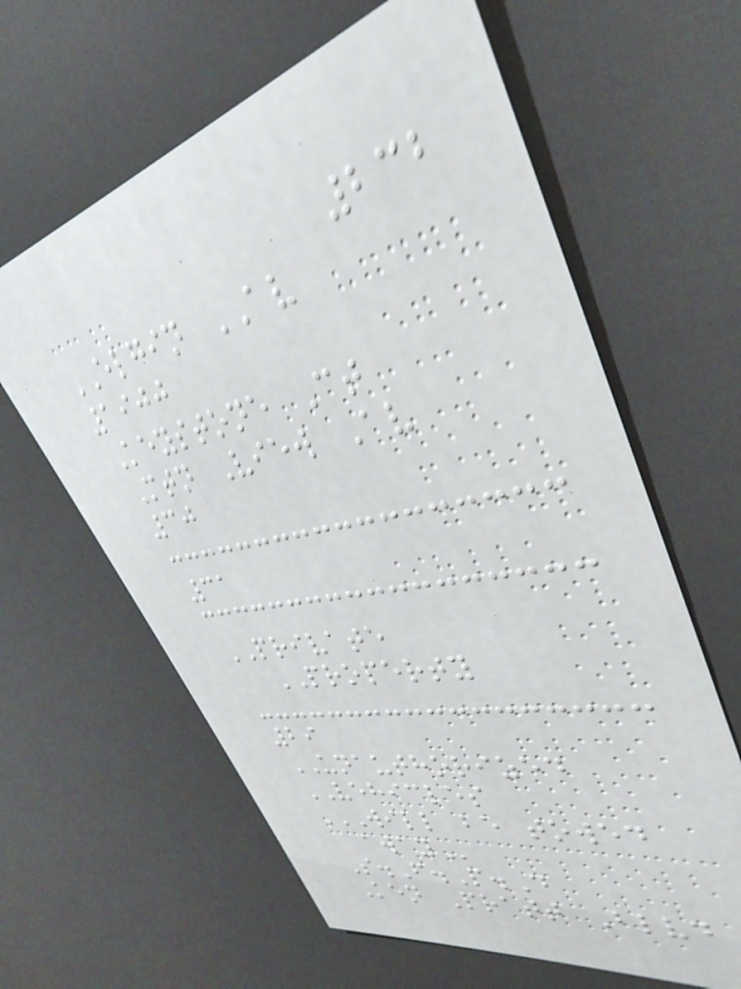232
ELGIN AV
1900
Keystone Ct
Mtn View Av
30
31
PRIVATE
PROPERTY
29
UNAUTHORIZED
VEHICLES
WILL BE TOWED
AWAY
S.F.P.D
Ken Pratt Blvd
